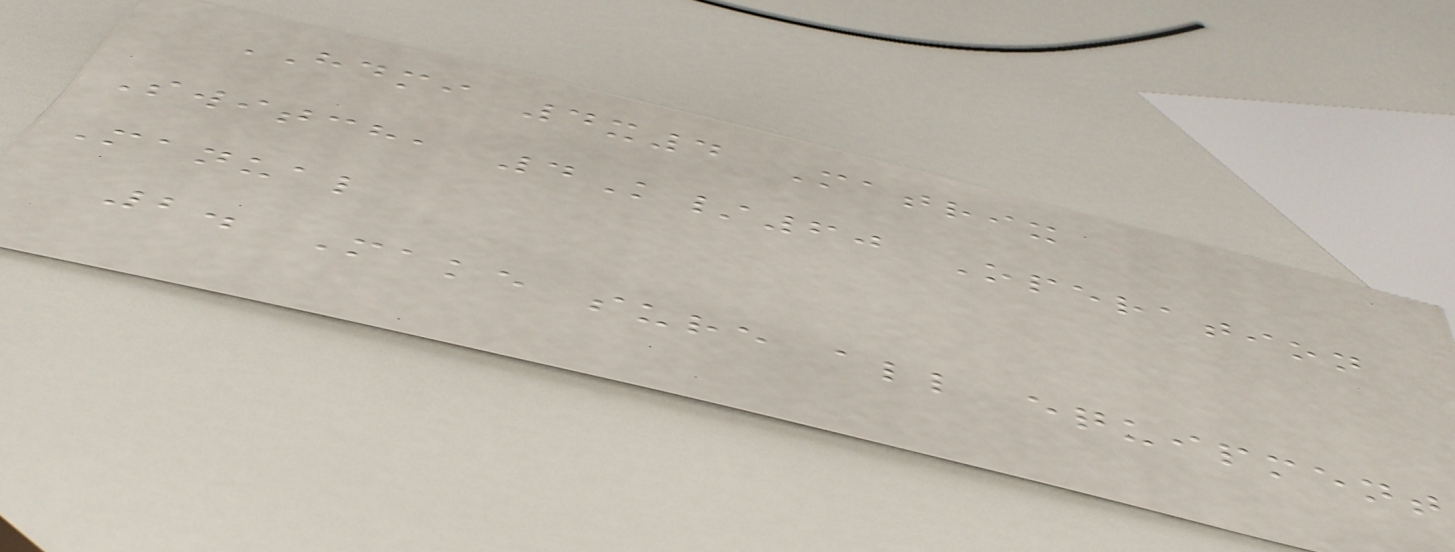HDMI 4x4 Matrix
Switch, 4K/60 Operation
Manual
2. Make sure all equipment
